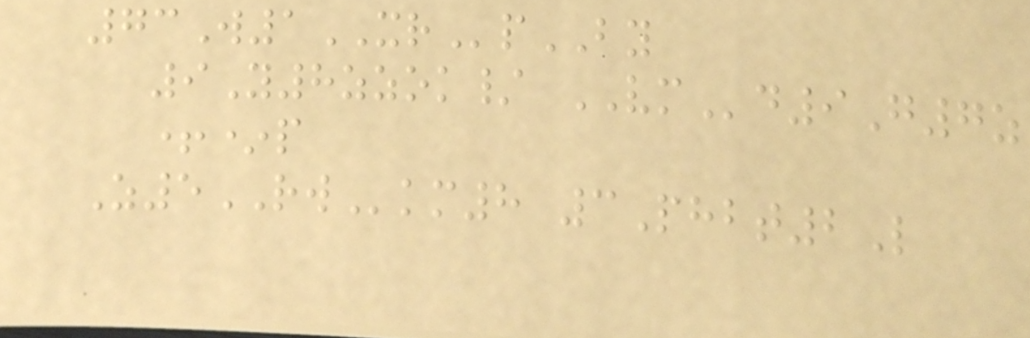73W1XRpBY
9Y8zzok/ VMd9G7z
+*p
Z5RWkm8 3Phbt2L
